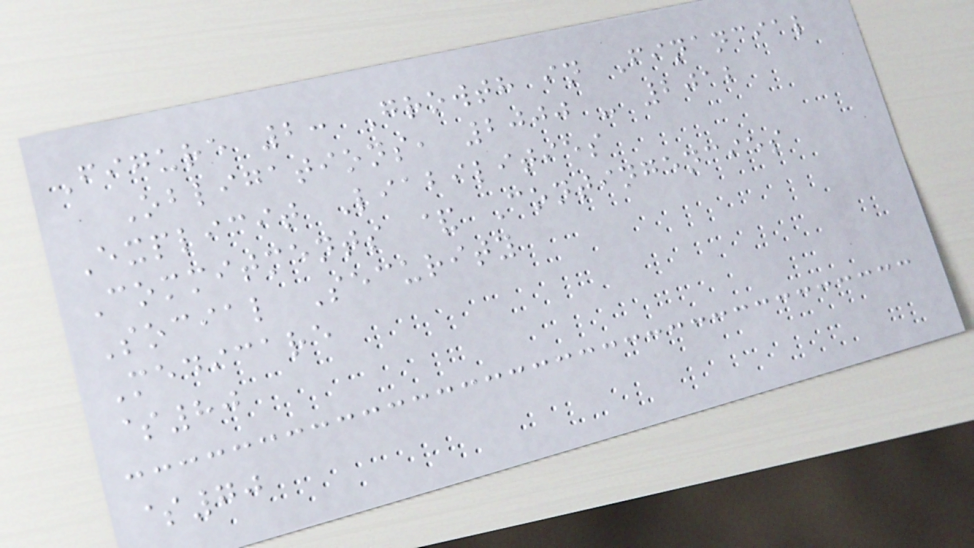Figure 2: Growth in Financial
Obligations, 2000 - 2012
Explicit Liabilities
Commitments & Contingencies
Social Security
Medicare
$80
$70
